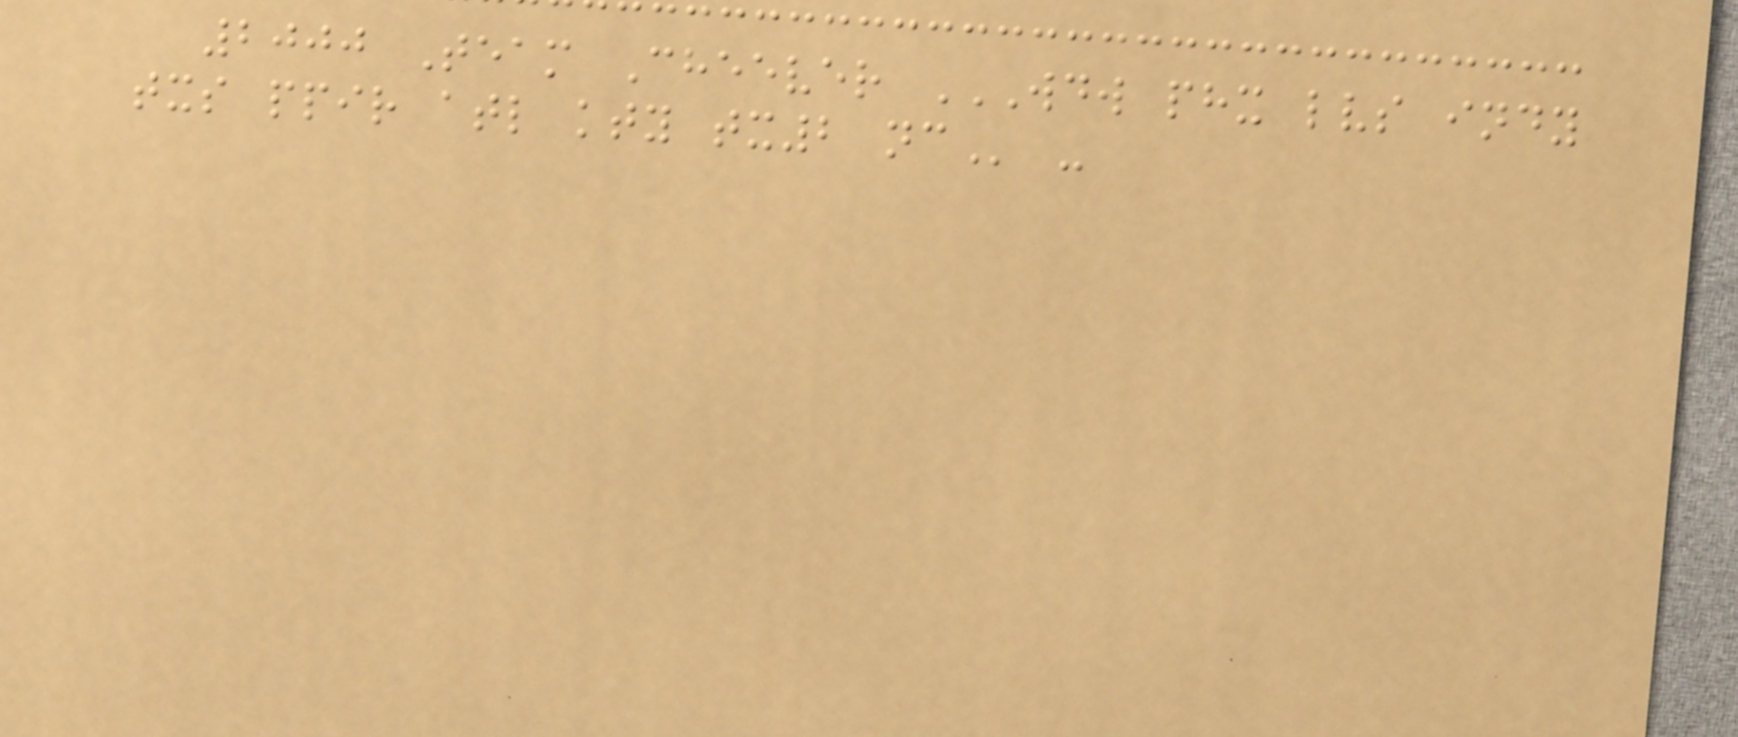2000 Team Cheever WDW PHX LVS INDY
TXS PPIR ATL KTY TX2 NC -
